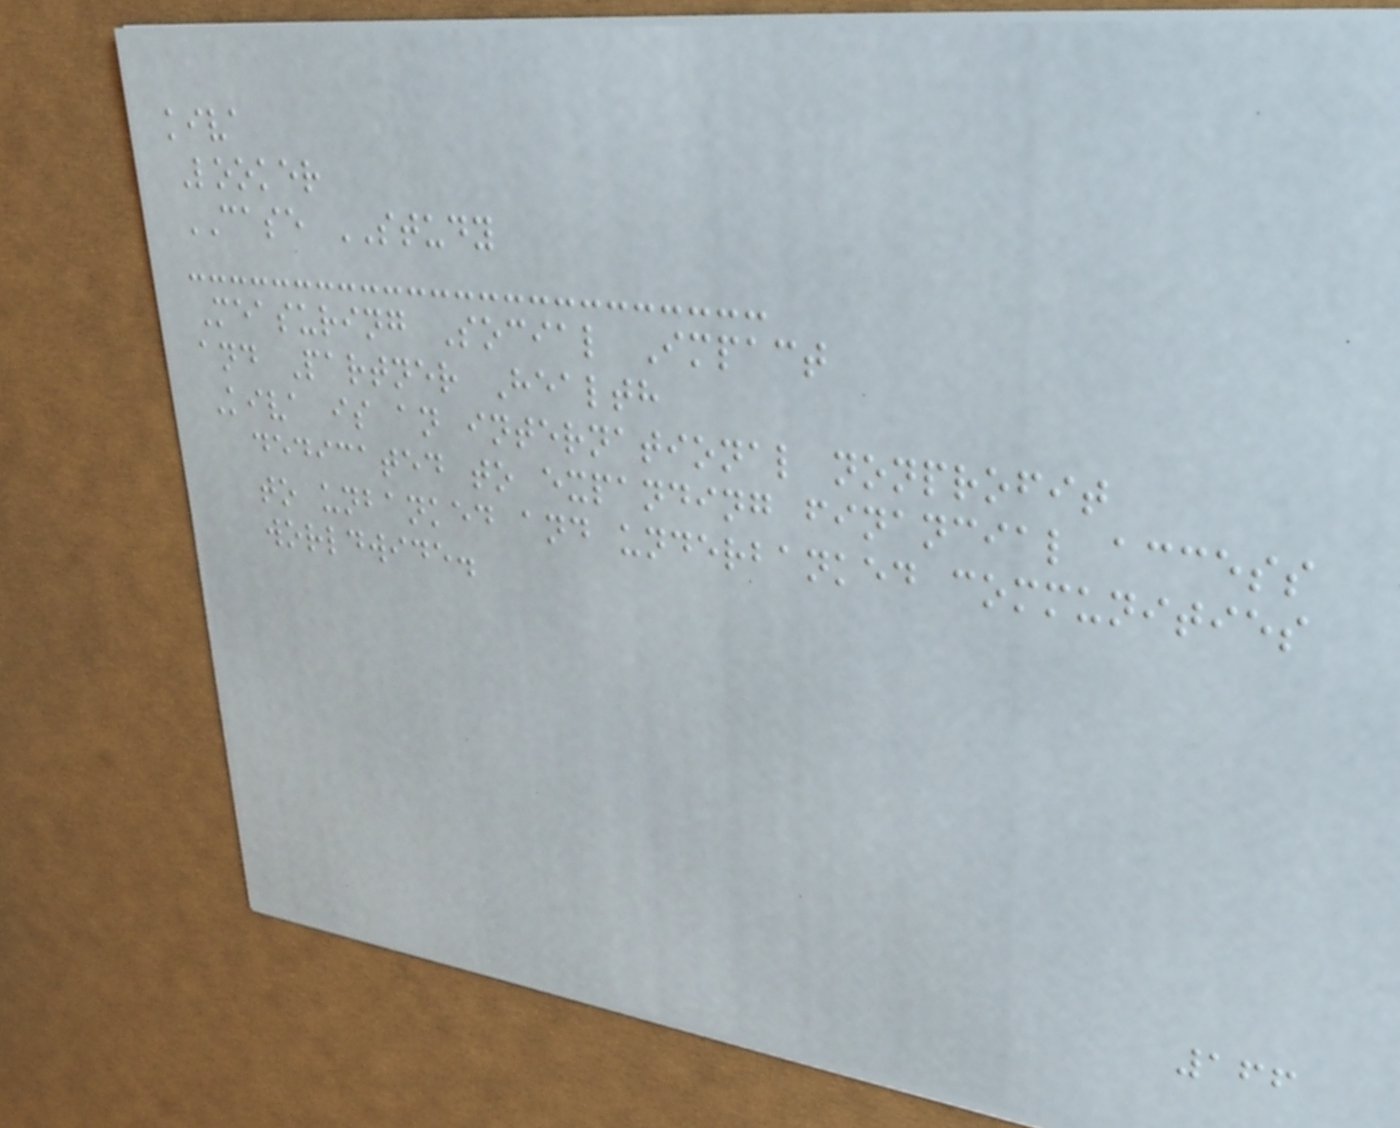kiva
Looker
CASE STUDY
Measuring Social Impact
and Partner Health
Kiva is an international nonprofit
dedicated to expanding financial access
to unbanked and underbanked communities
worldwide.
166
